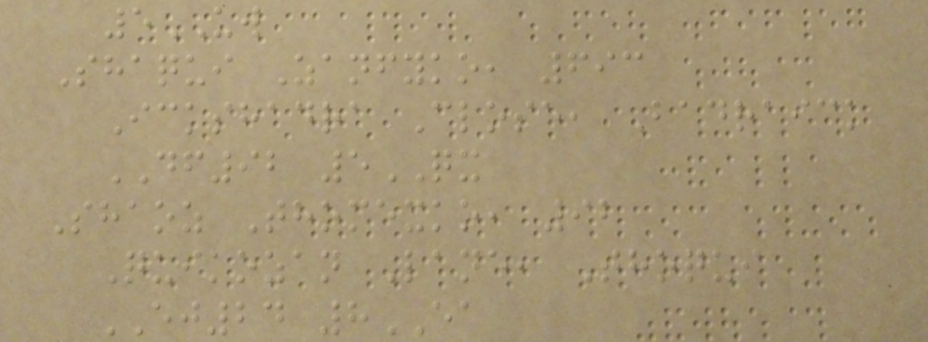5UW
Shaqui Zanfyko, 693
Ickshadra Close, Badraick
DF92 5QX
Shaoz Thomexko, 92
Quikozan Lane, Thoqui
EJ24 8EA
